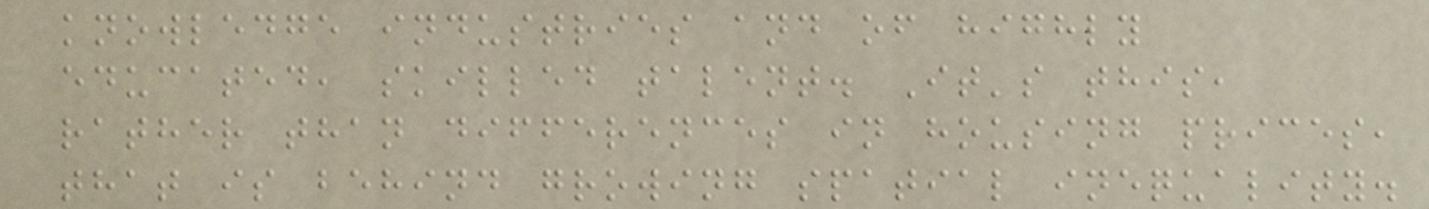knowledge industries and of highly
educated, skilled talent. It's this,
rather than differences in housing prices,
that is behind growing spatial inequality.
